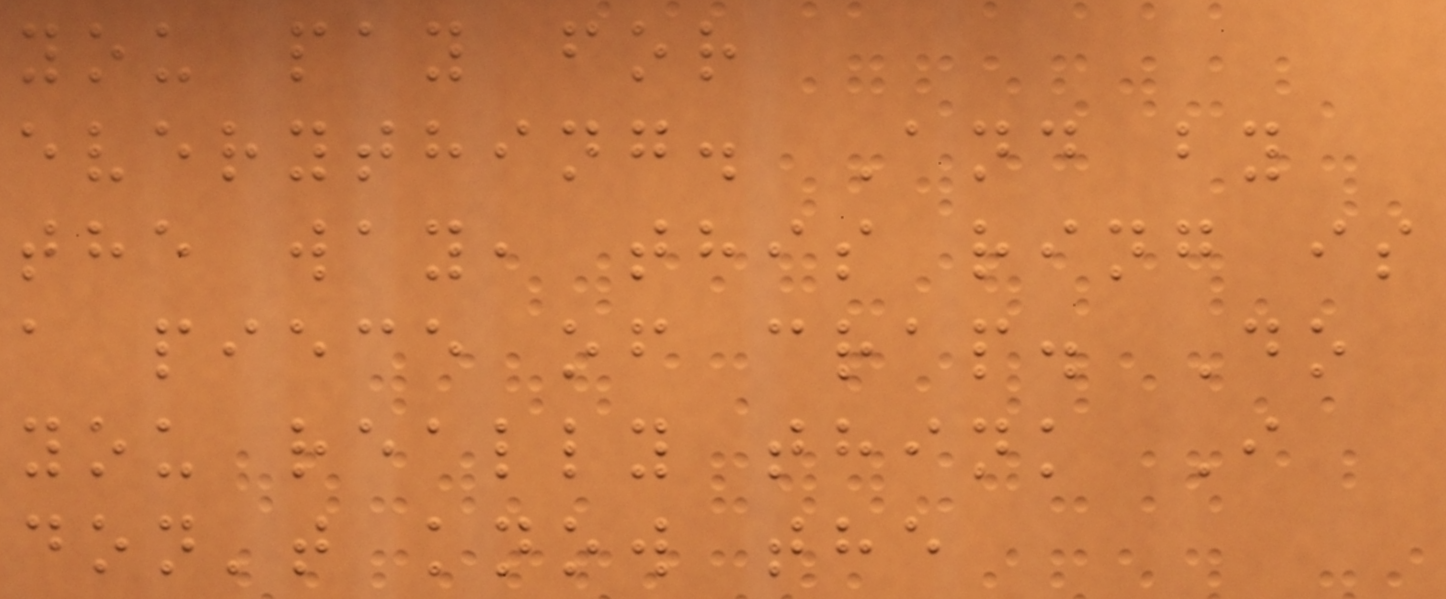you pay for
everything. And by
the way, this ring is
a piece of crap. Do
you really think I
don't know the
